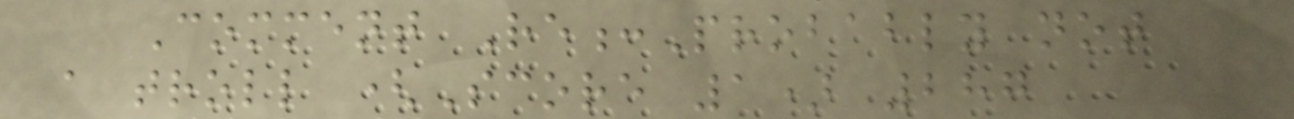Comment Re:Probably not
a troll (Score 1) 287
